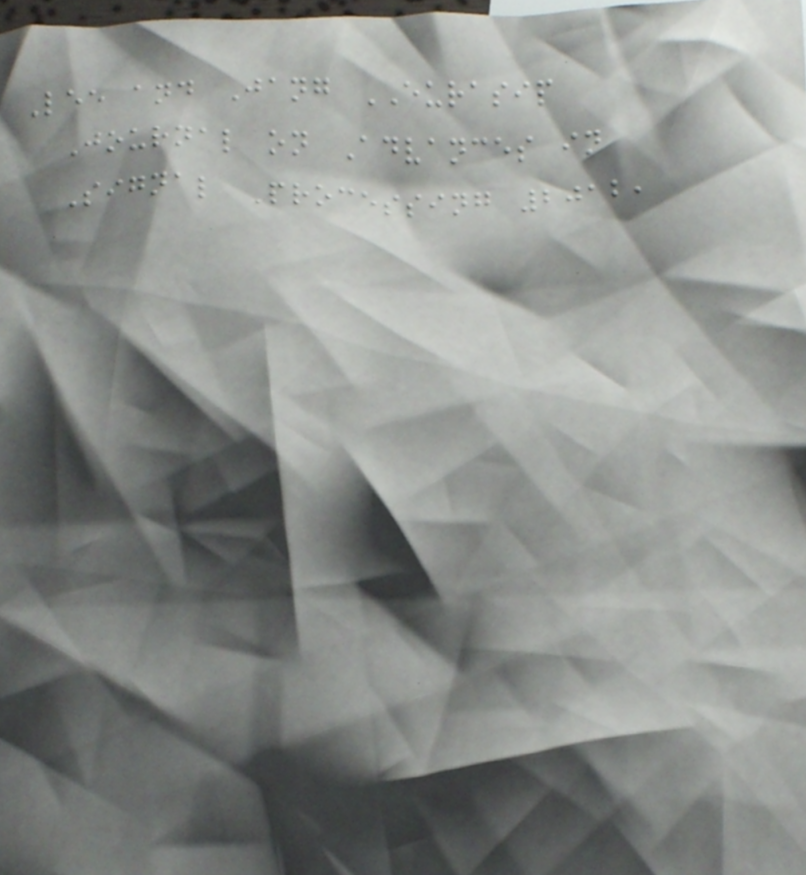Lee and Jang EURASIP
Journal on Advances in
Signal Processing 2012,
